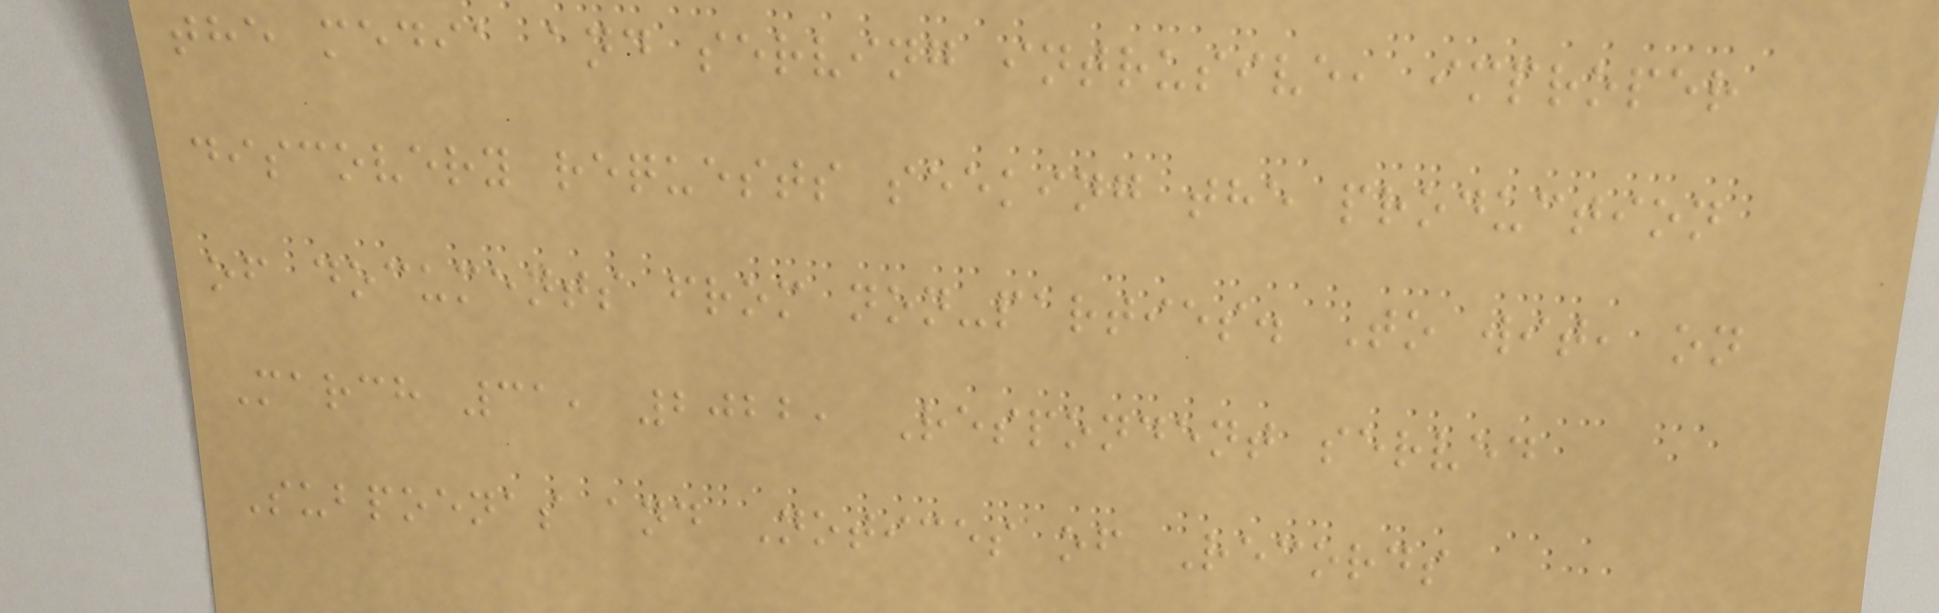the media and serving intrusive, improper
discovery requests seeking the production
of documents from non-parties. To wit, on
March 31, 2022, Respondent served
Subpoenas and Notices of Records
